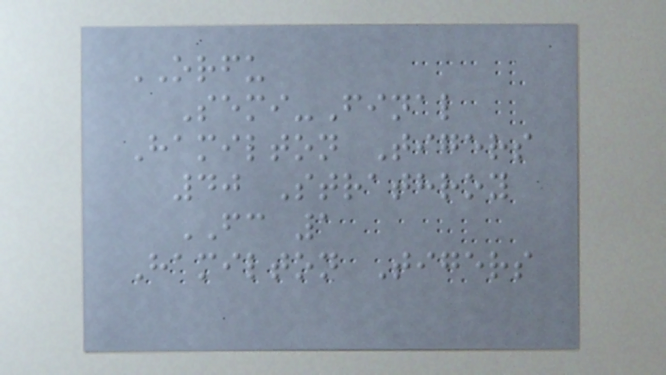ORFU
Semi-Final
Hamilton Tigers
40 Strathroy
FC 1
Hamilton Tigers
